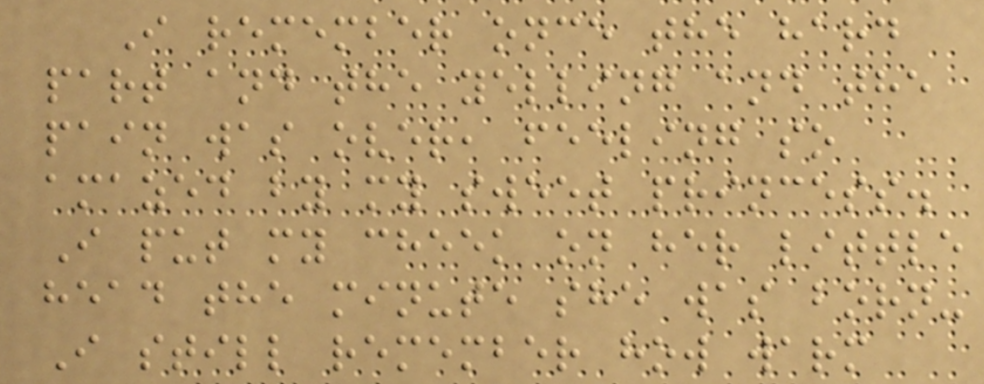I remember once the hard
part and the yelling and the
pain was over, feeling so
amazed by my sweet princess.
I put my cheek on her little
head the minute she was born-
I still remember how warm
